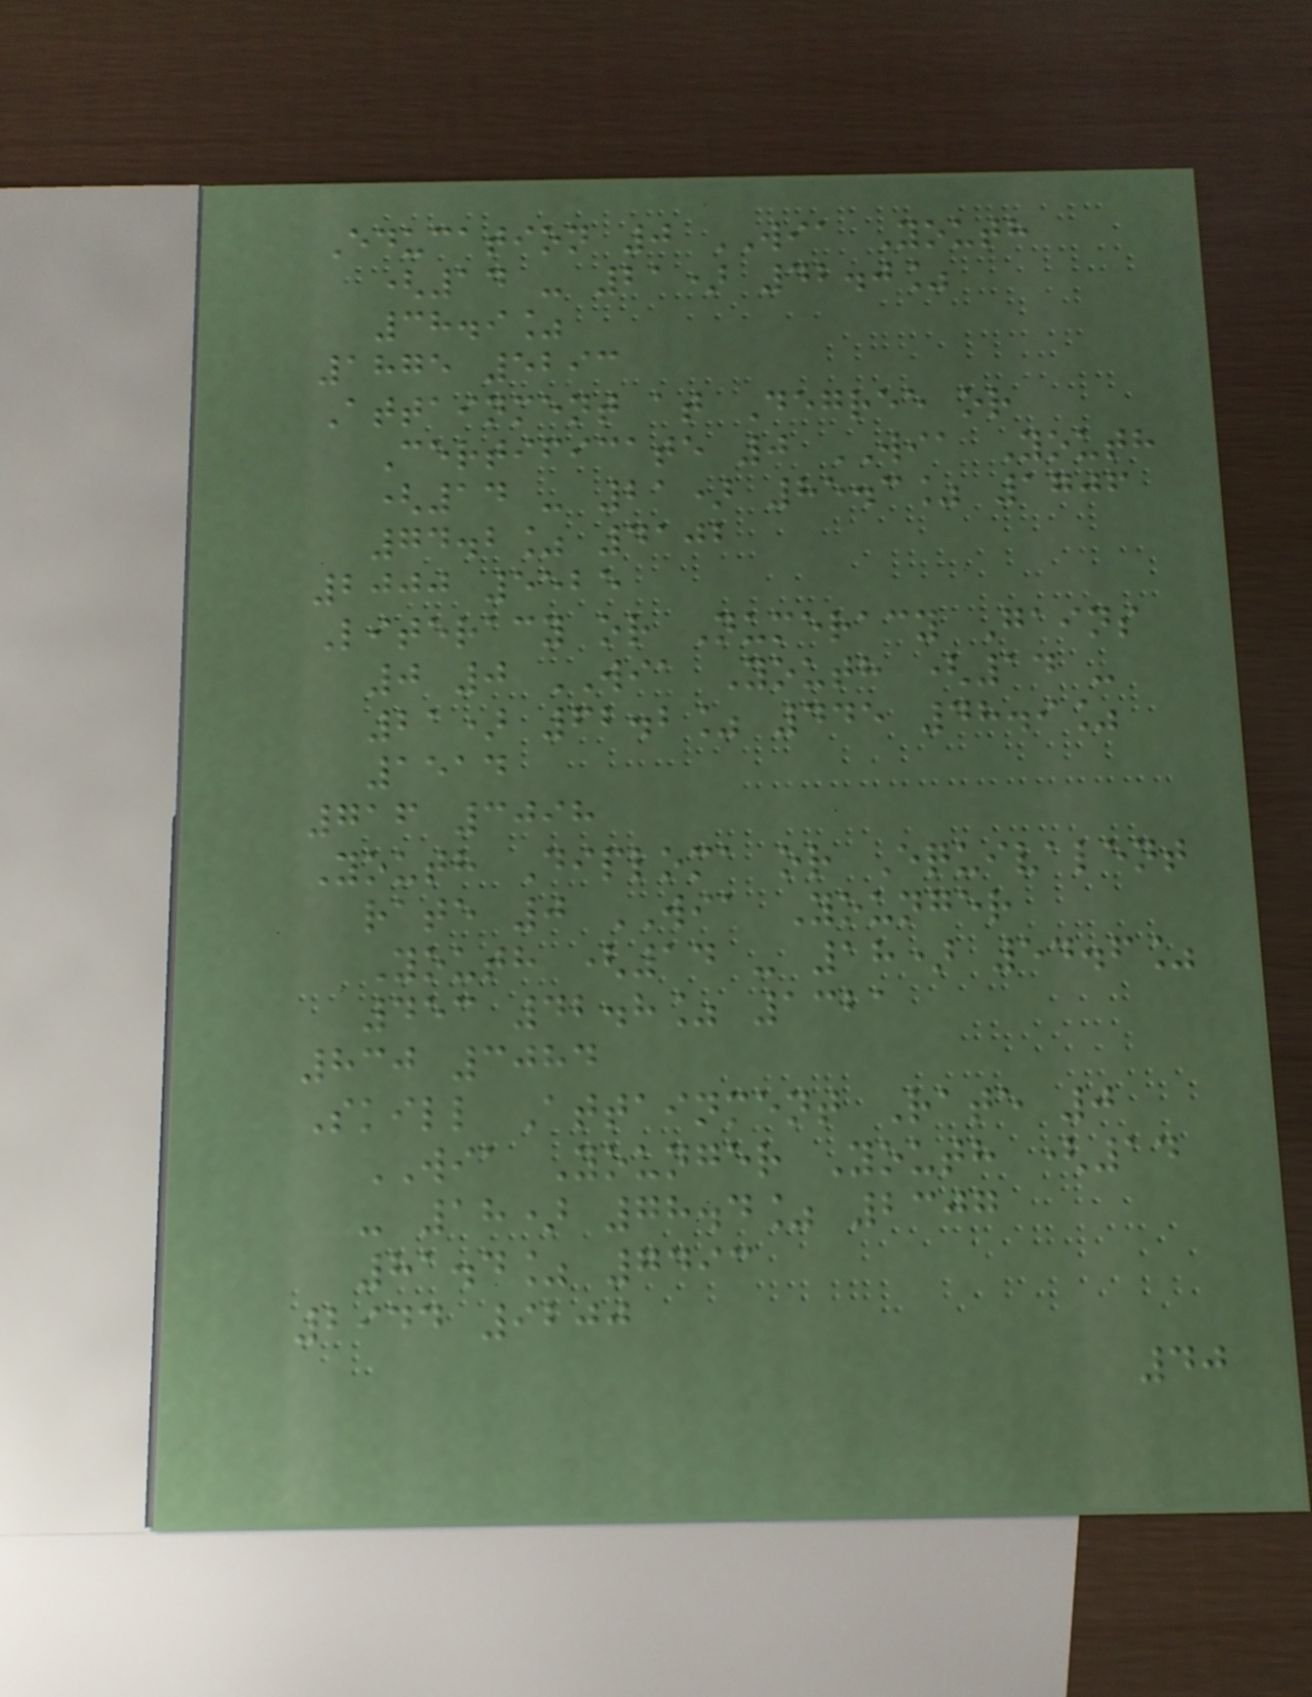Education 0 WIA Youth
(14 - 21) 42.0%
38.9%
1875 5293
Attainment at Degree or
Certificate 0 WIA Youth
(14 - 21) 85.3% 1706
74.2% 4102
2000 5525
Literacy or Numeracy Gains
0 0 WIA Youth (14 -
21) 62.2% 445 48.9%
1514
716 3098
Youth Diploma or Equivalent
rate 0 WIA Younger
Youth (14 - 18) 54.6%
453 42.8% 1321
830 3084
Skill Attainment Rate 0
WIA Younger Youth (14
- 18) 78.4% 2307
81.4% 7493
2944 9200
40
